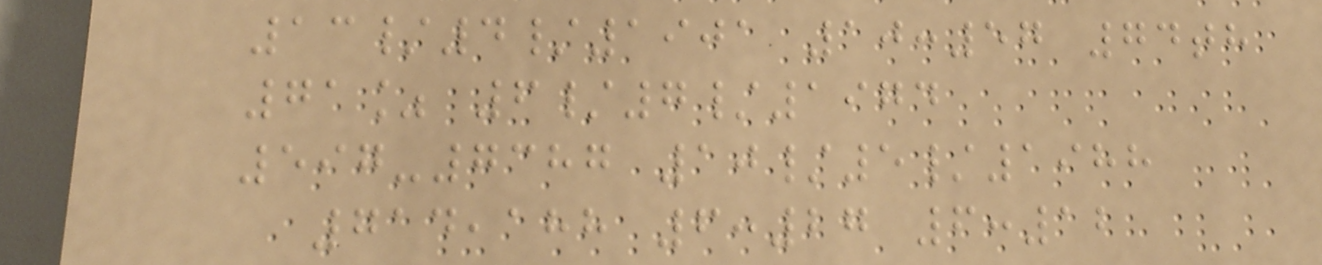13/4/1901 10:57 74th
71% 6/7/1974
597-7387 10/5/1988
714,188 6:27 6:12
